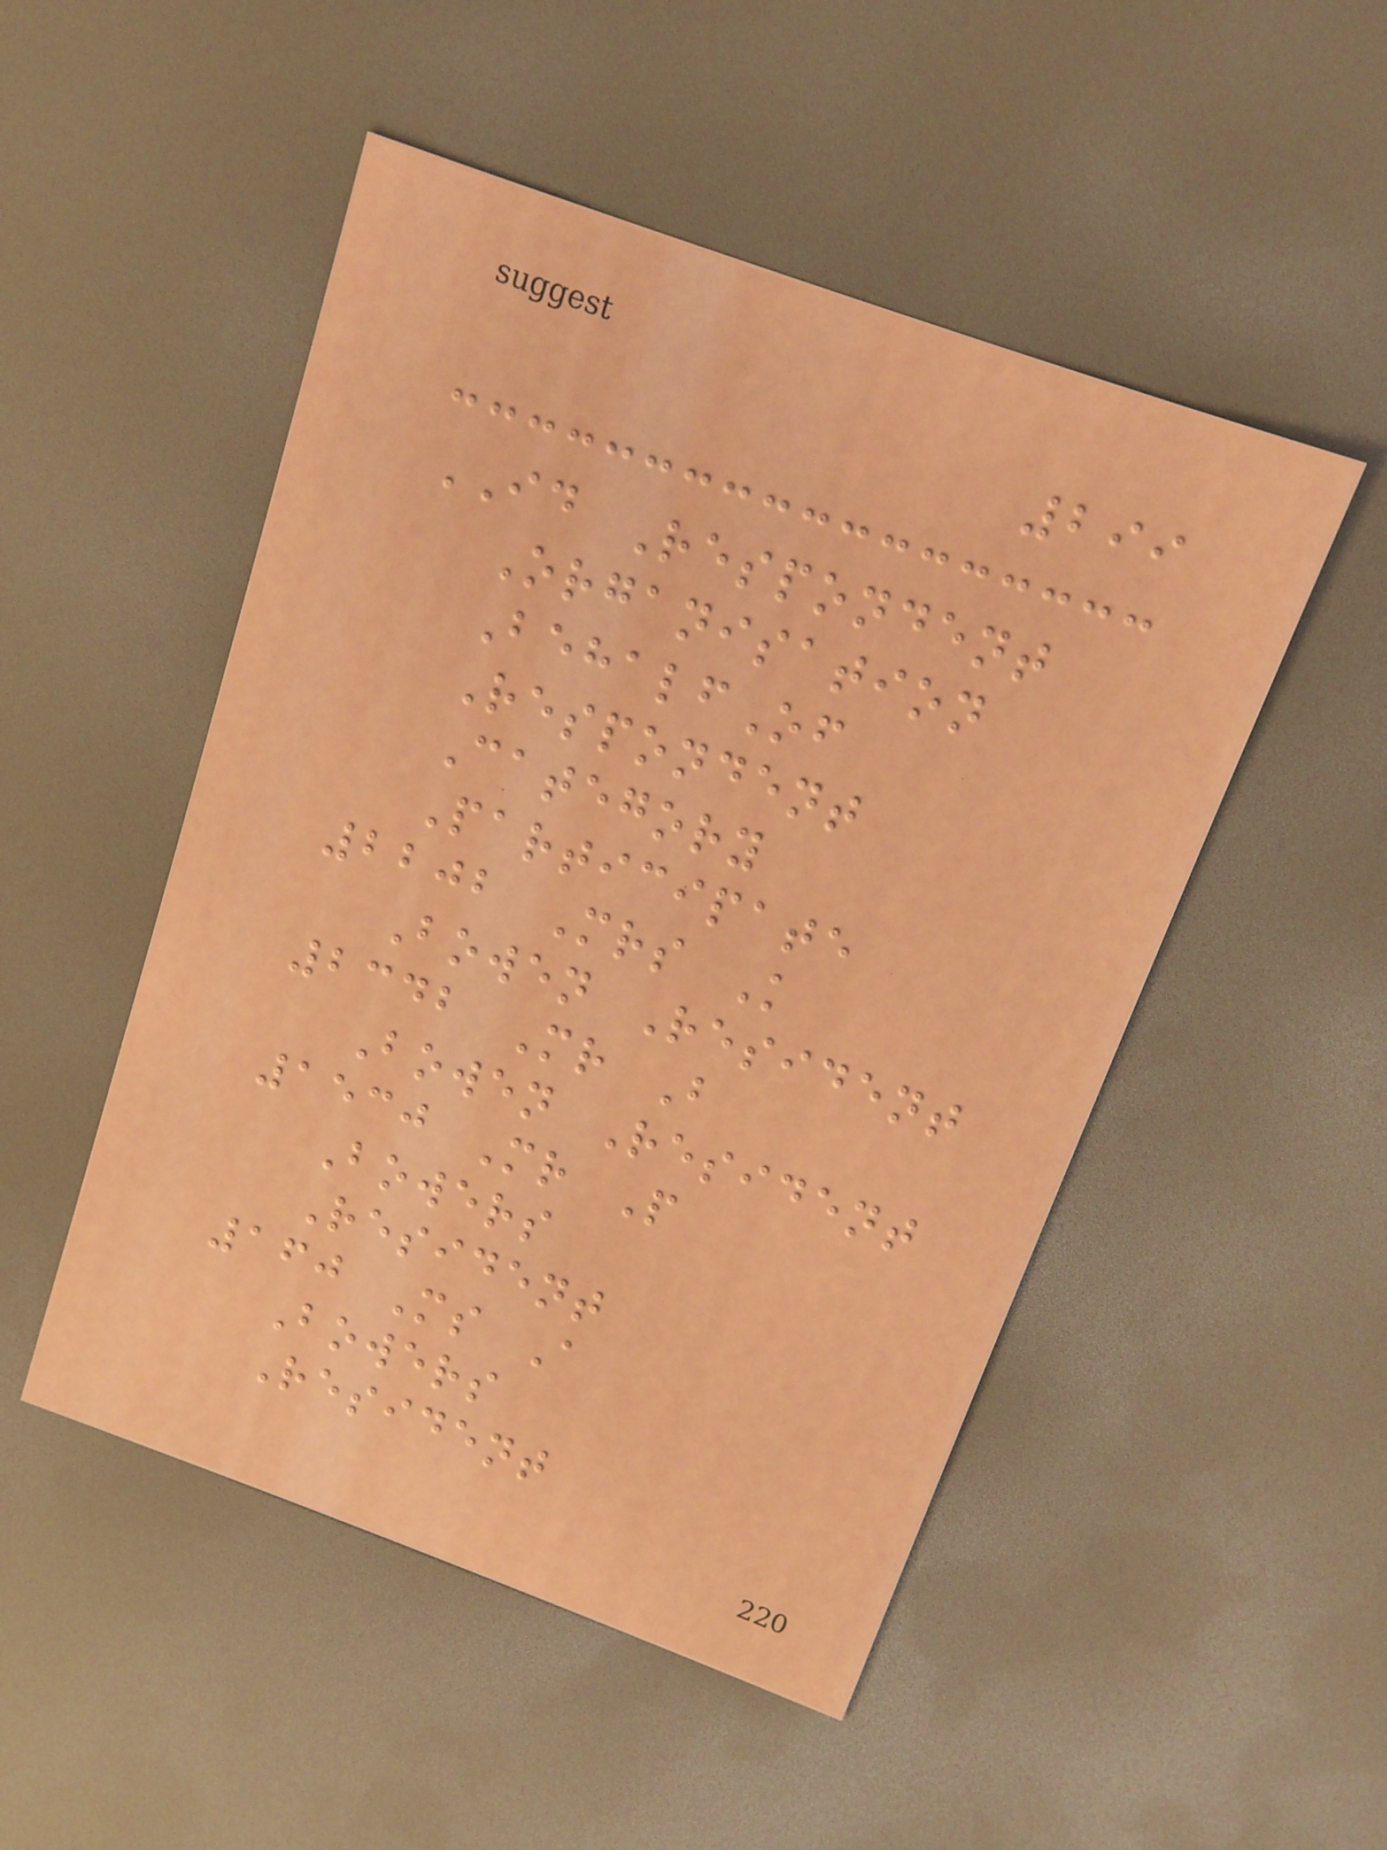299
ID Respondent
Organisation
BehalfOf
Respondent
Category
Participate
2202 Mrs K
Bowen Resident
2342 Mr B
Bowen Resident
1530 Mr P
Bowers
Resident
160 Ms A
Bowers
Resident
